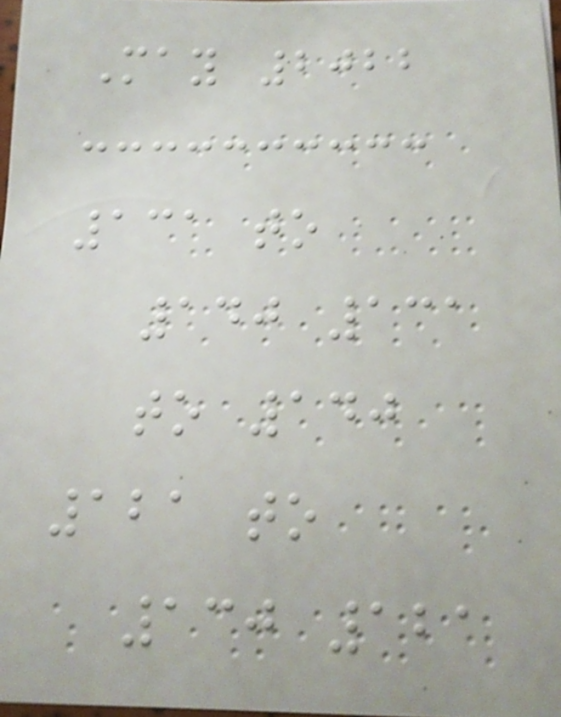May 2022
131 to
140 131
to 140
121 to
130 121
